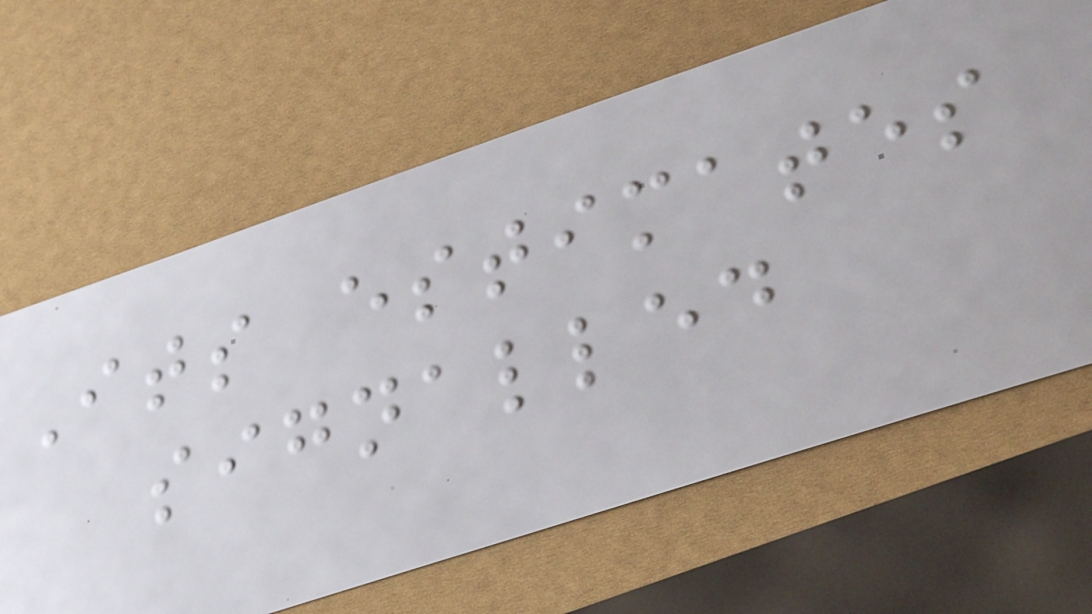Its estimates
signalled
